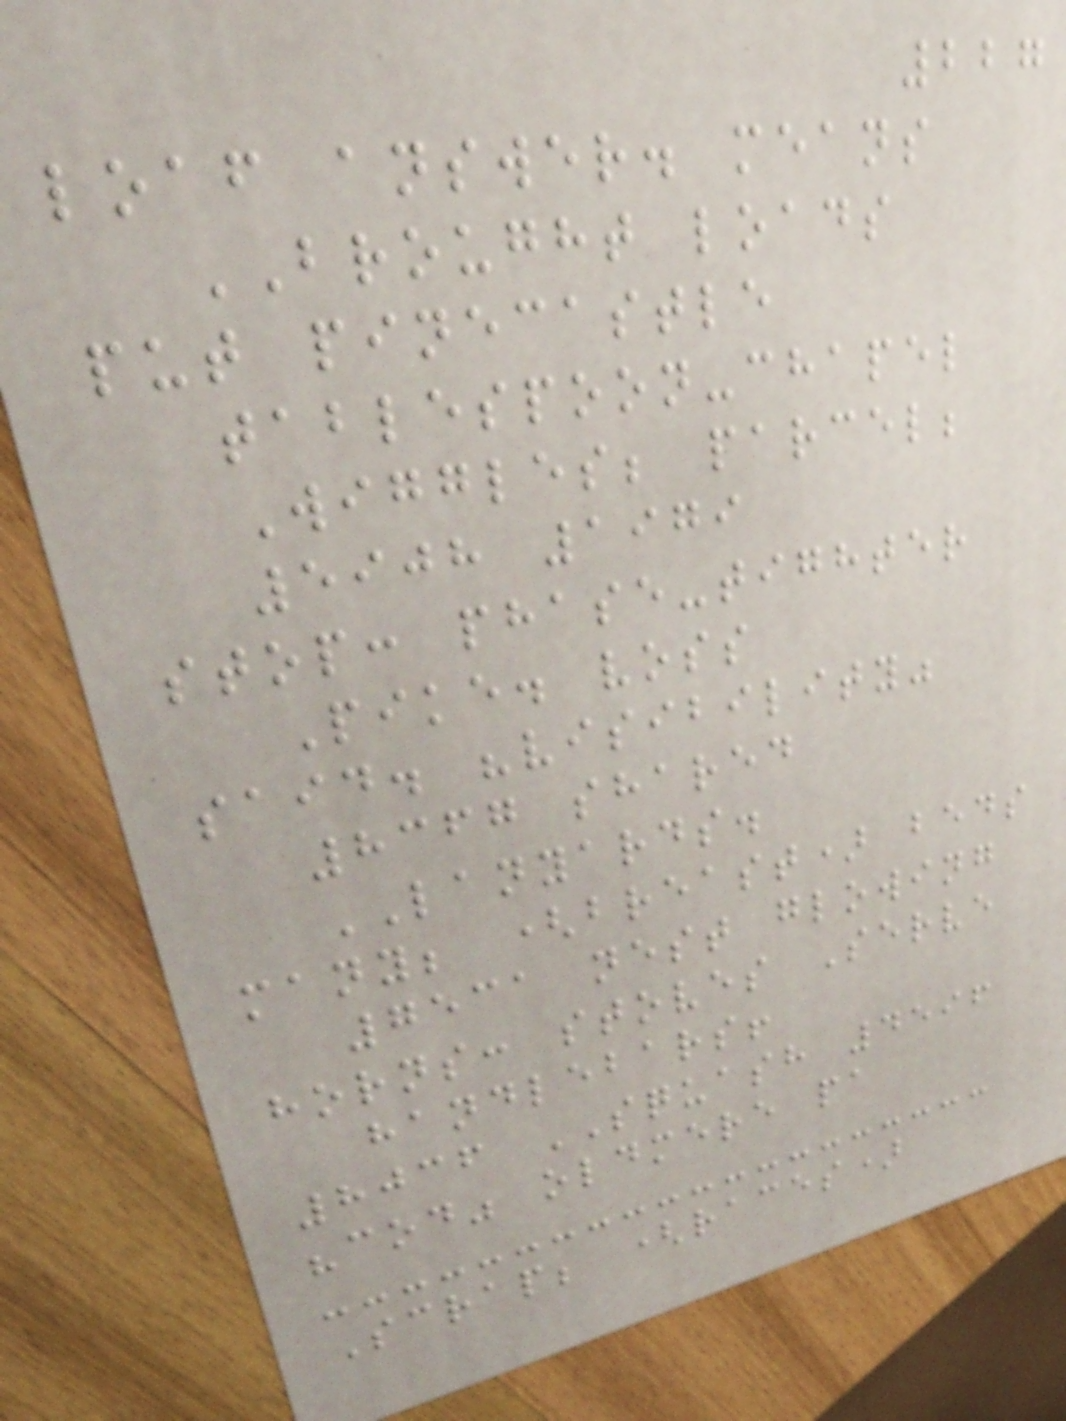227
loaf answer. means
BROUGHT loads
put pinecastle
tablespoon-chapel
Wiggles; parcel;
5908 1979
stop: phase-tighter
Pike. voss
said. "visibility"
8367 shared
LANYARDS.
many; (breast) beds
7531 nest glowing
horns: stoves Serve
handlebars!
8036 SQUASH 4596
"cod" oldmere pa
Scrap; (races)
